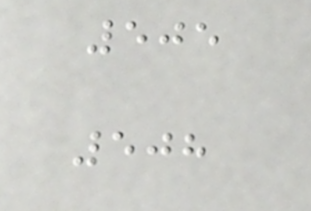505
508
